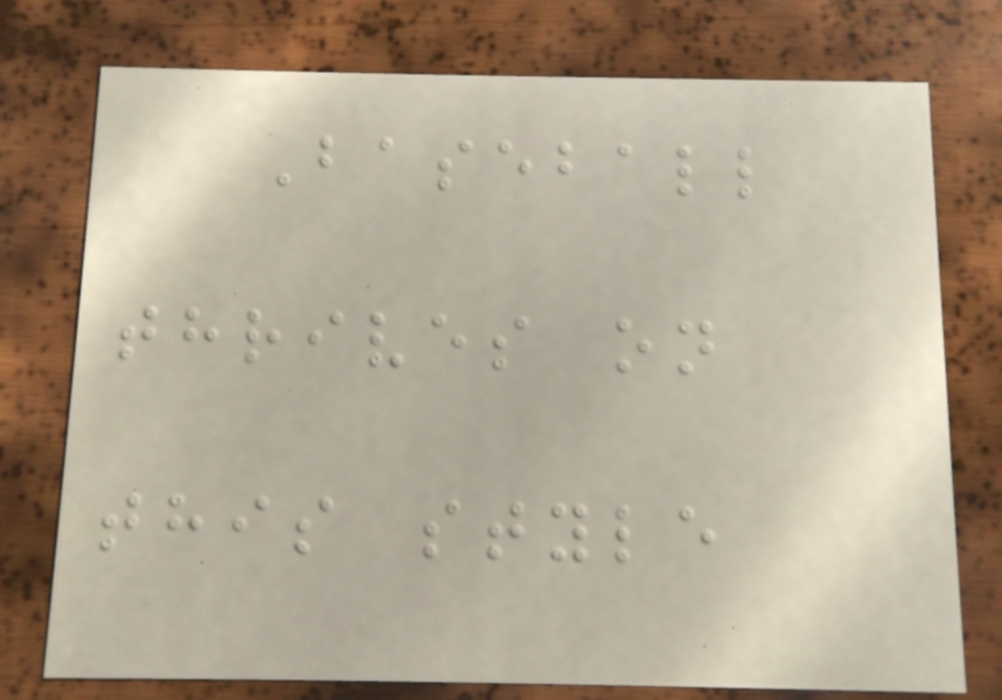Baseball
thrives on
this style
